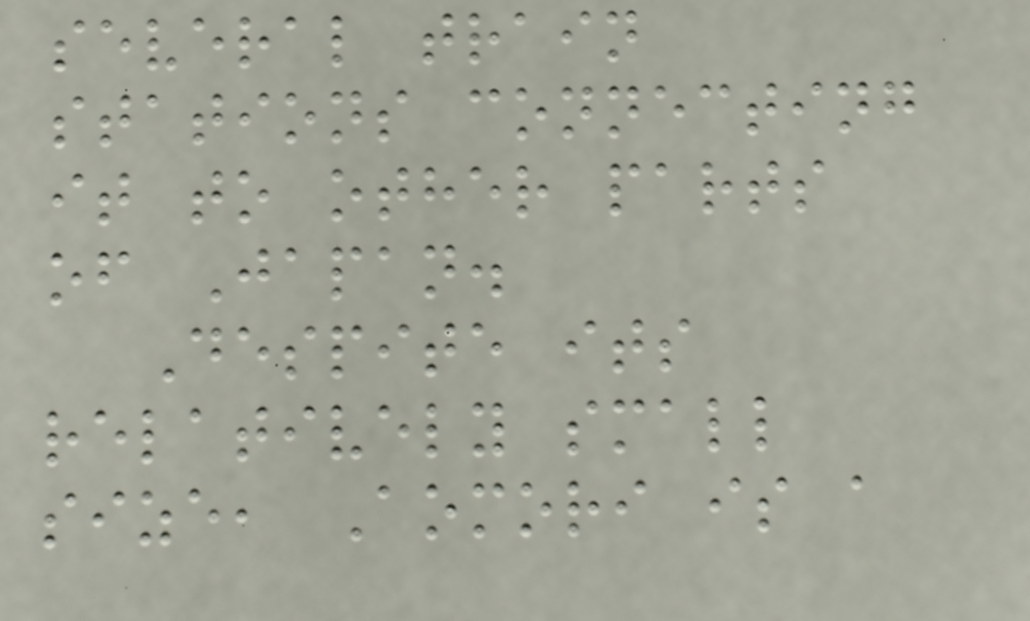several train
stations connecting
it to other parts
of Japan.
Despite its
relatively small
size, Aomori is a
